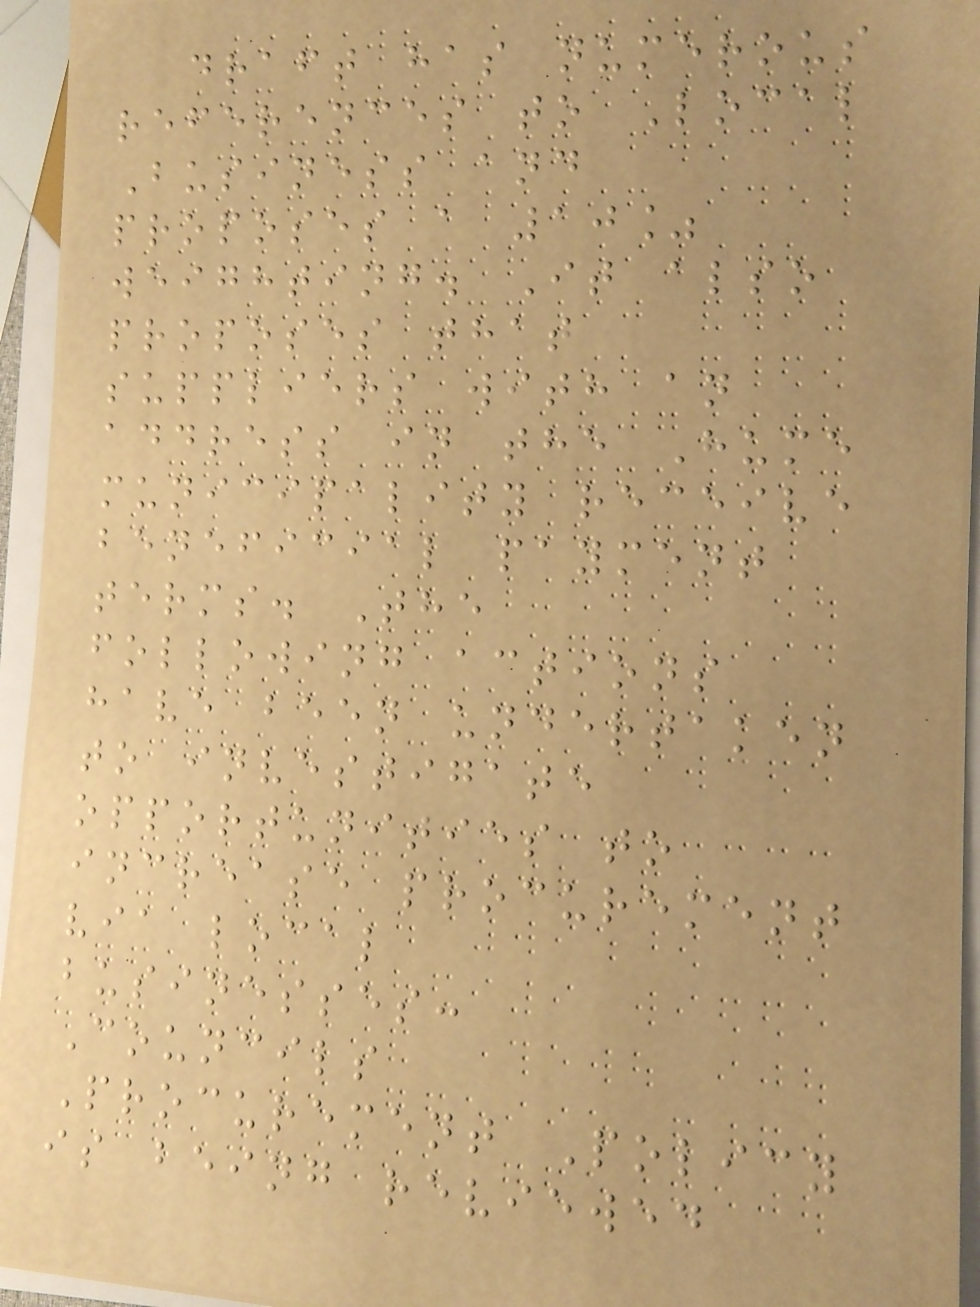draft has numerous
references to Local
Business and
proposes a 10%
weighting. It also
proposes that
suppliers with an
address in the Hume
municipality receive
beneficial payment
terms. The
following actions
have been undertaken
to investigate
opportunities to
increase procurement
via local
businesses:
Councils
Procurement Policy
is being reviewed
